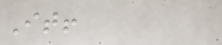It!
